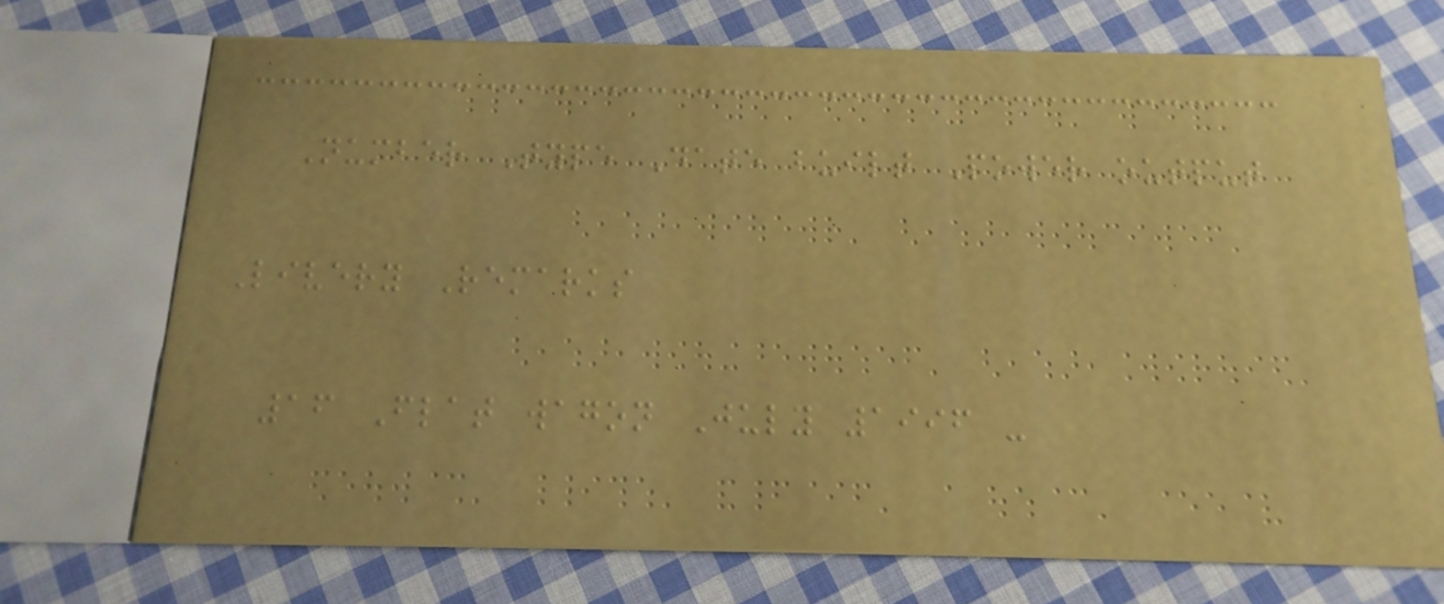Number Type Date built Power output
Livery Remarks
16 Flat wagon July 1996 -
